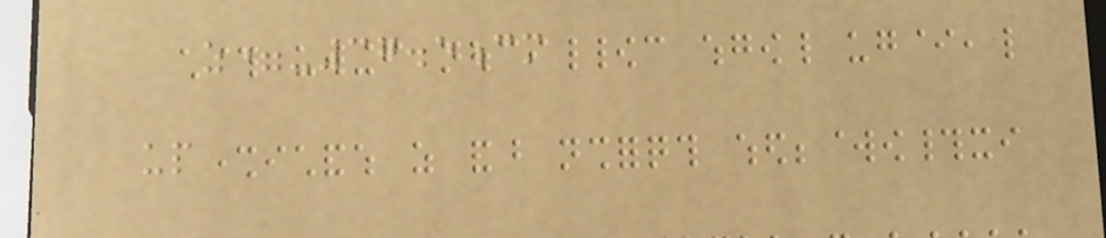z=-37.5cm
up
